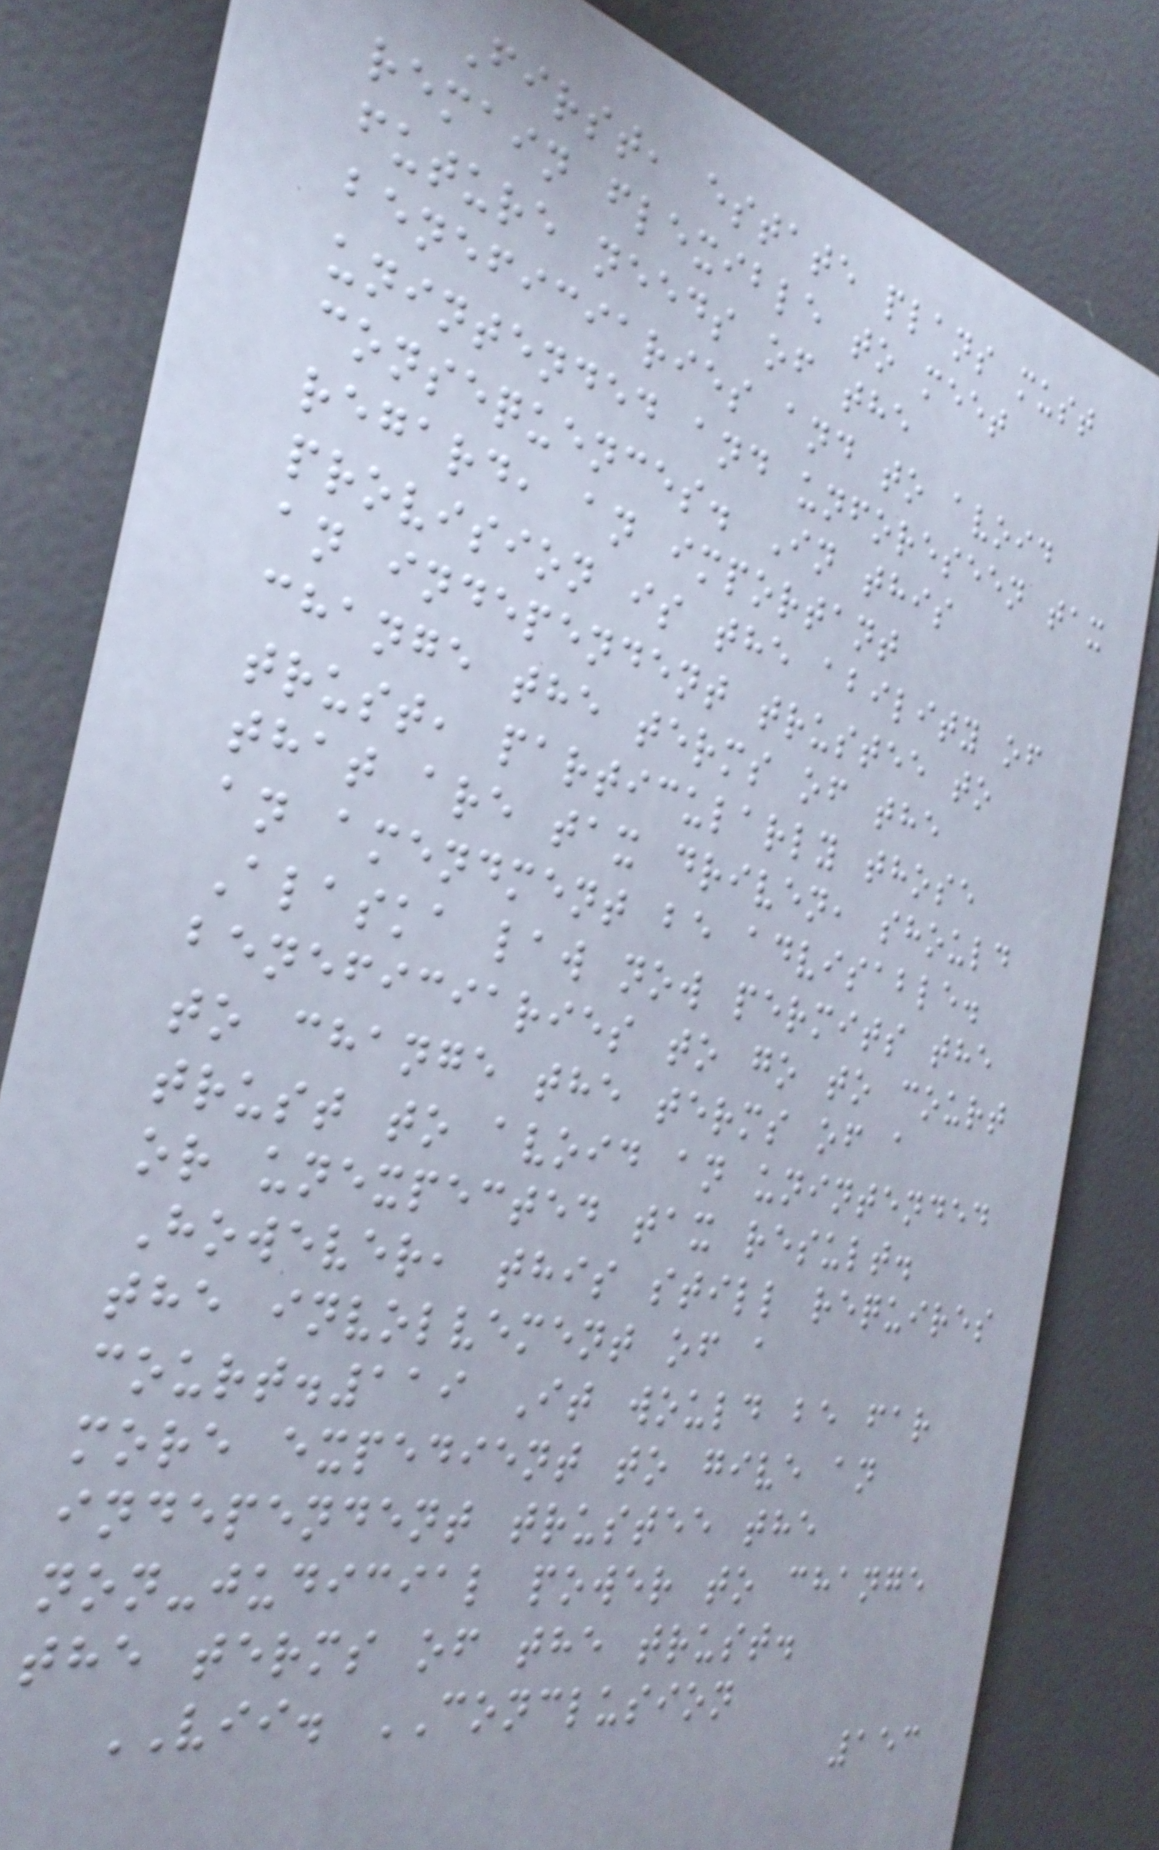First, estate plans must
remain flexible to meet
future needs of the
beneficiaries and to avoid
unintended and unforeseen tax
consequences. In this
regard, an important
provision is the ability of
an independent trustee to
change the terms of the
trust, particularly those
that are tax driven, should
an amendment be advisable.
Alaska law now permits the
beneficiaries to go to court
to change the terms of a
trust to avoid an unintended
or unexpected tax result.
However, this still requires
the involvement of a
court.119 It would be far
more expedient to give an
independent trustee the
non-judicial power to change
the terms of the trust.
VII. CONCLUSION
153
